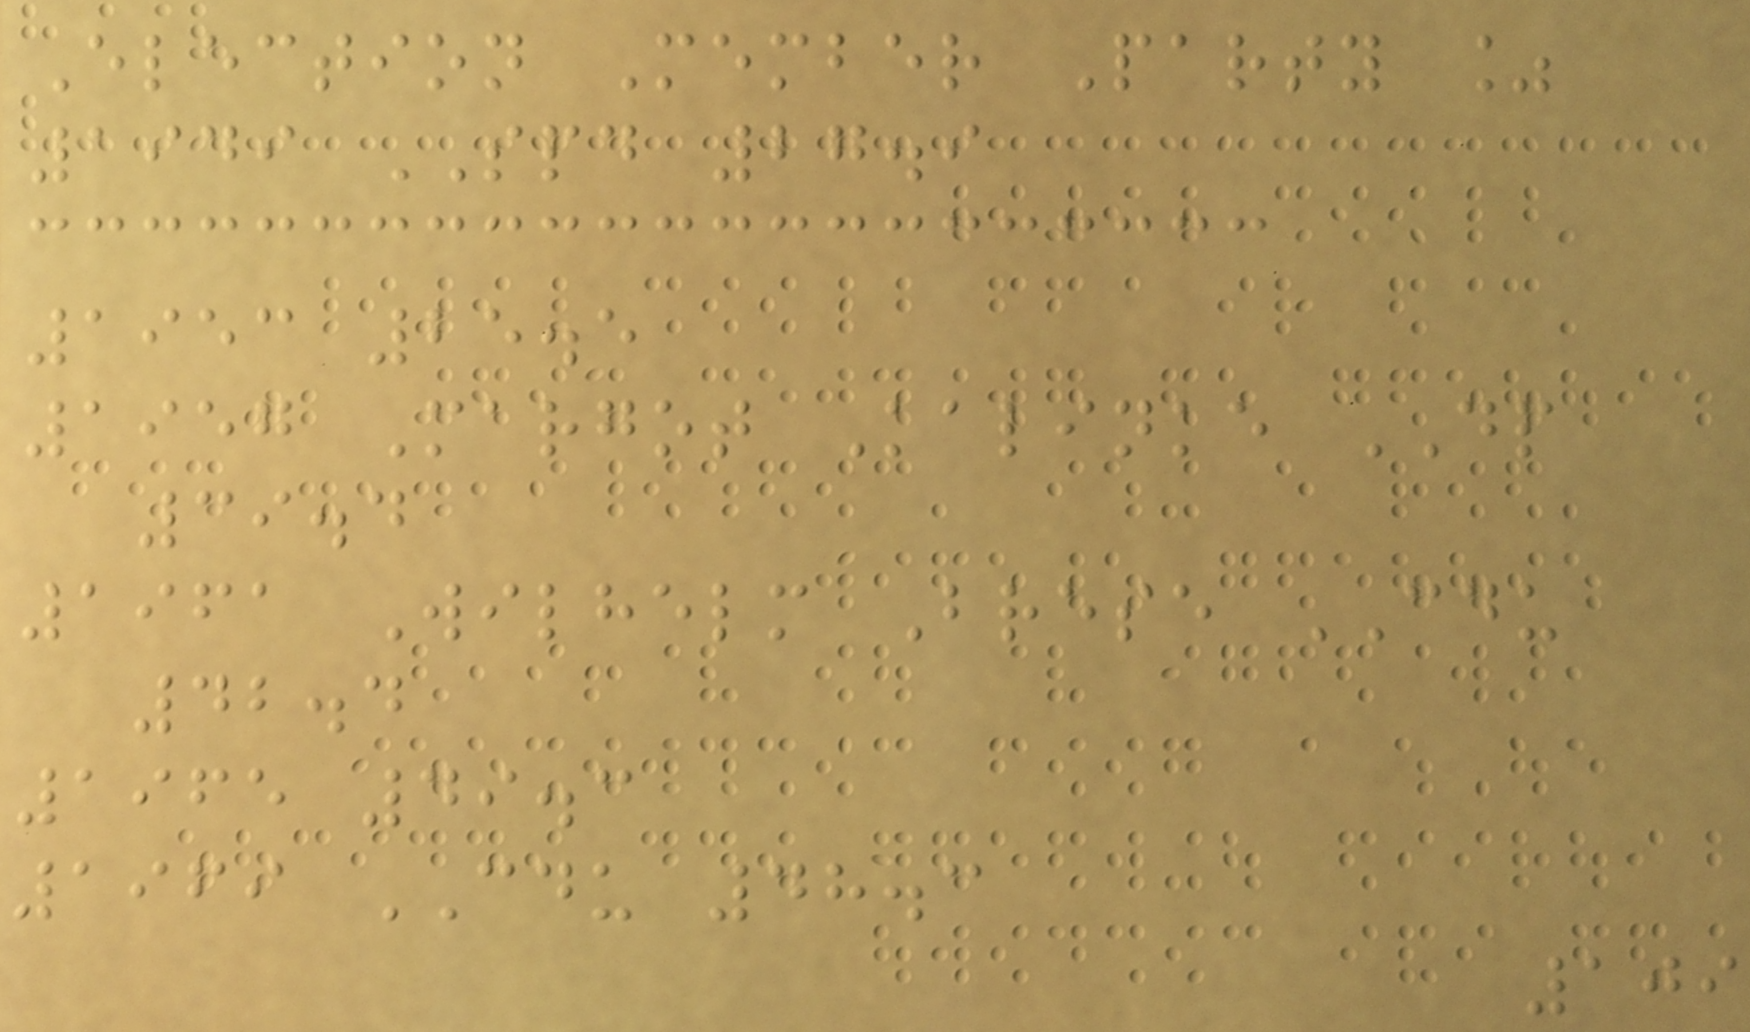Election Member Party %
1949 SPD 27.9
1953 25.5
1957 Margot Kalinke DP
39.4
1961 Wilhelm Brese CDU
42.4
1965 49.3
1969 CDU 48.3
109
